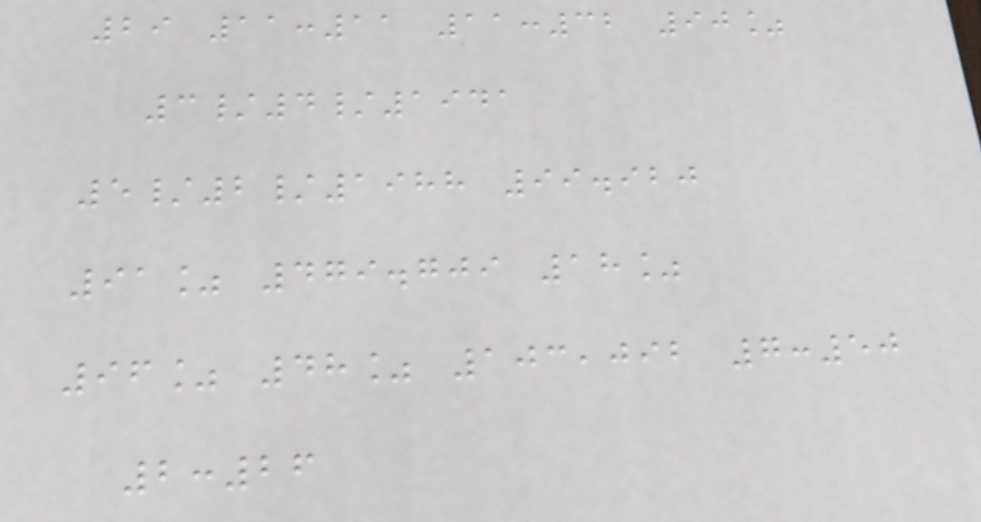29 11:11 11:32 90%
3/4/1941
5/2/1988 99.920
91% 479.709 18%
96% 48% 103,092 7:50
2:26
